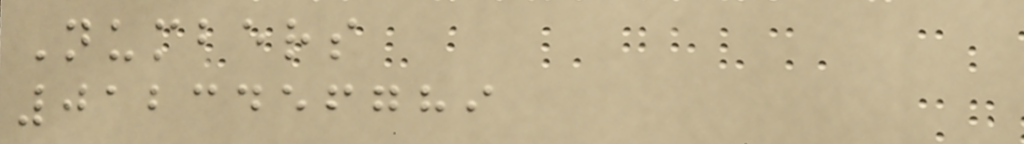Numbers
0123456789
